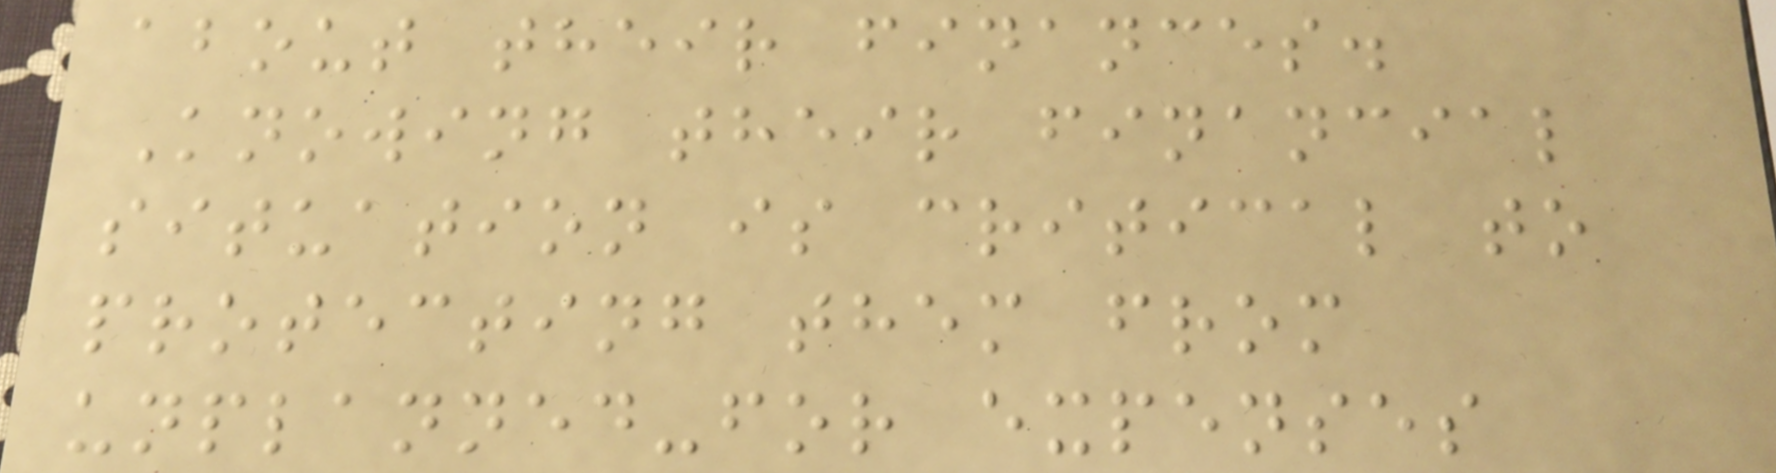about their finances.
Knowing their financial
situation is critical to
protecting them from
unplanned-for expenses
